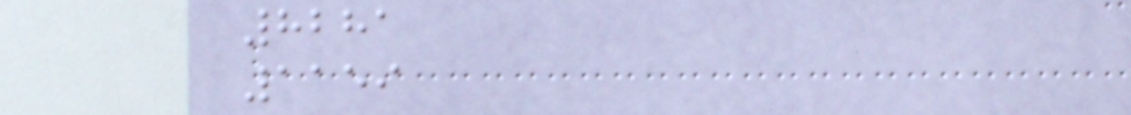8281
1159
